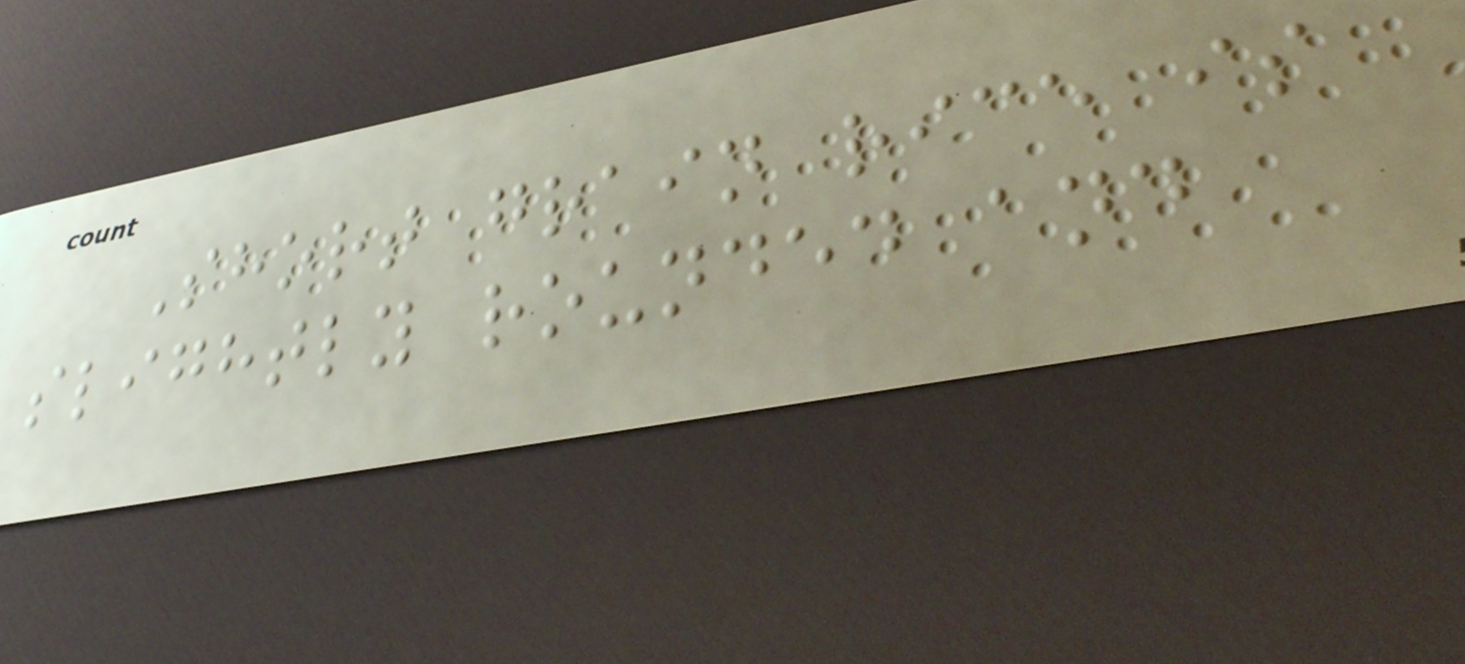Short grain rice is
slightly rounded and
